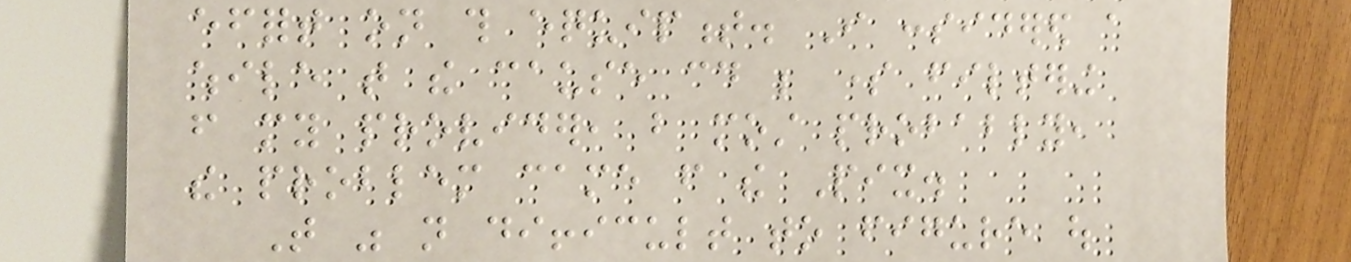effort on this equipment. I considered a
while that the cause could be some filtering
from my provider, but most probably,
the problem came from the Pix.
That was not difficult to figure out
